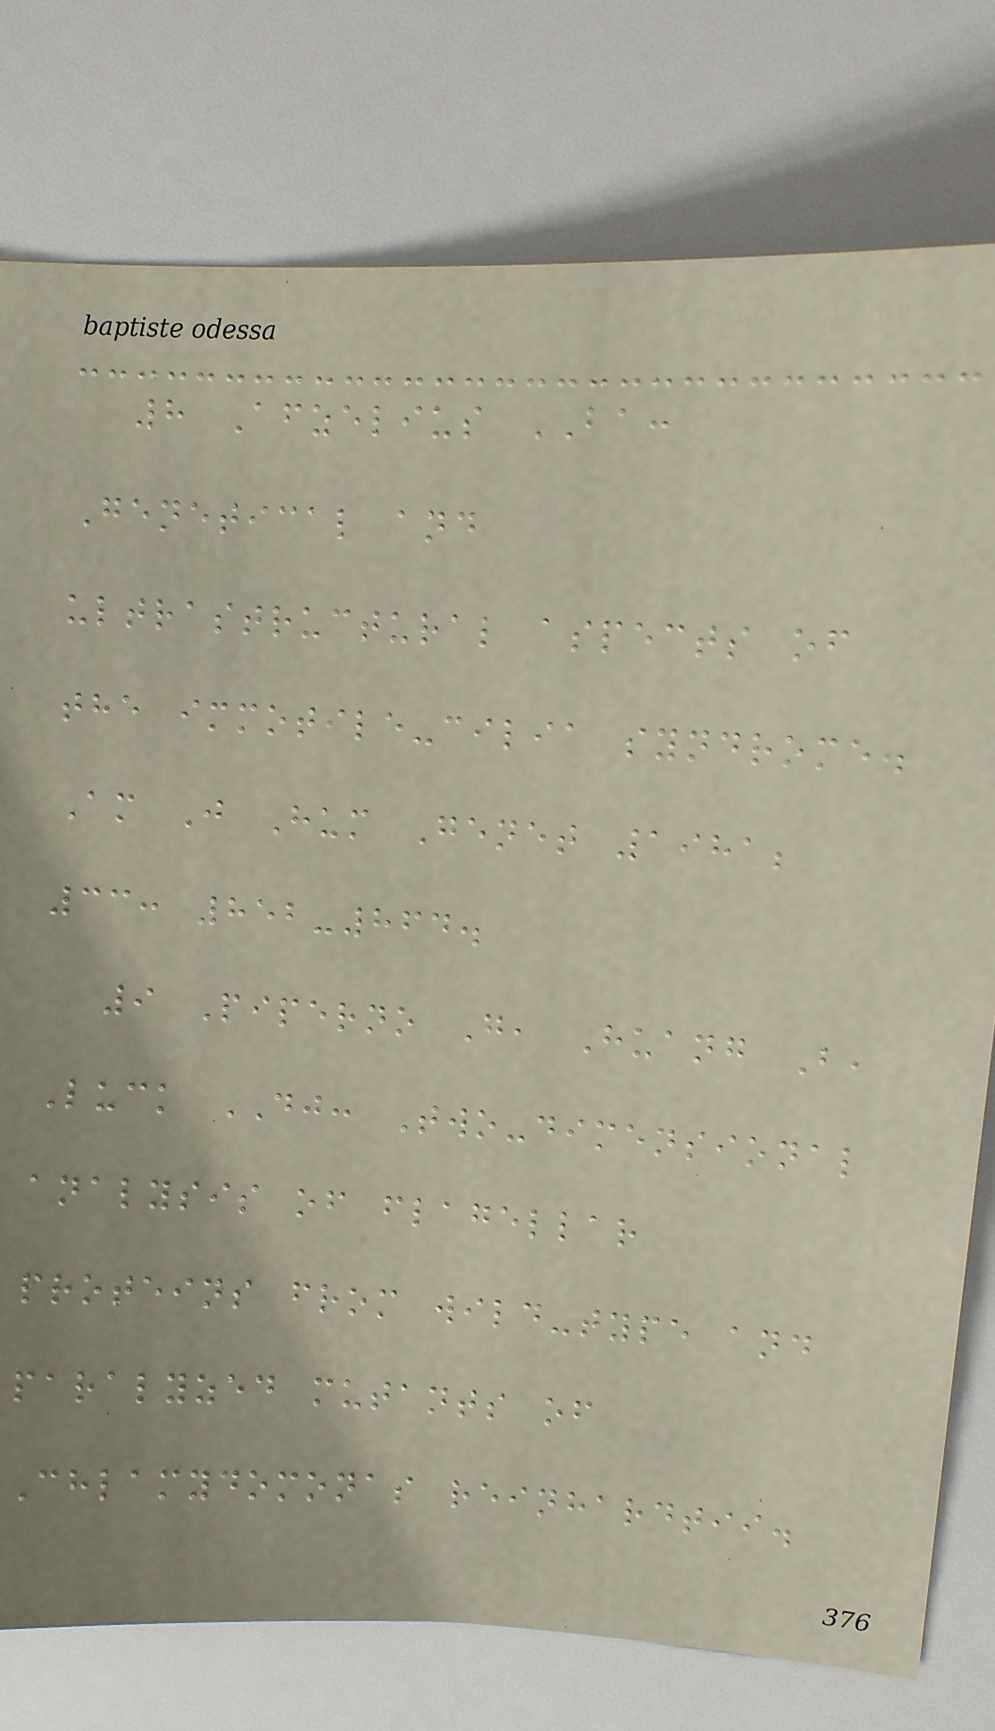8 Afzelius BA:
Genetical and
ultrastructural aspects of
the immotile-cilia syndrome.
Am J Hum Genet 1981;
33: 852-864.
9 Piperno G, Huang B,
Luck DJ: Two-dimensional
analysis of flagellar
proteins from wild-type and
paralyzed mutants of
Chlamydomonas reinhardtii.
